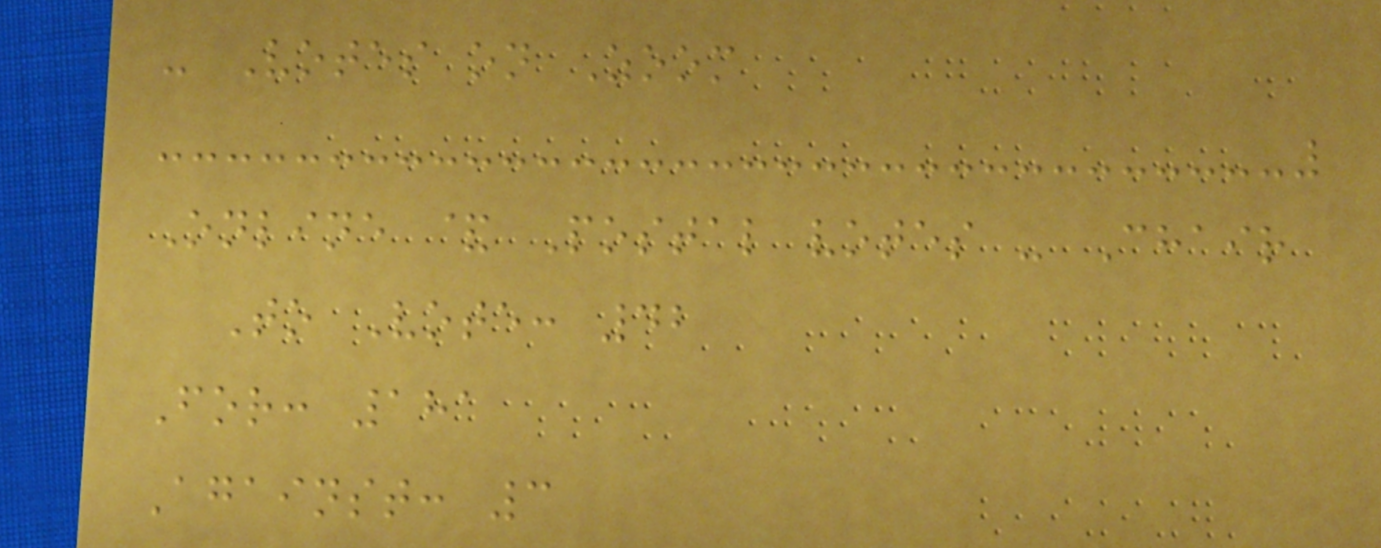- Votes on Zoom
Online & Postal votes - Chair
To Vote: 42
For: 181
Against: 3
